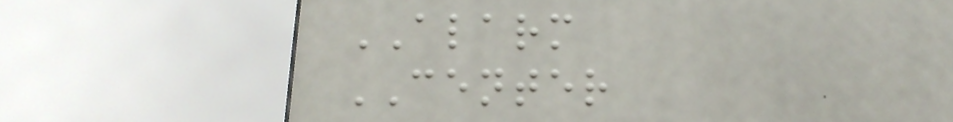ALARM
CENTER
